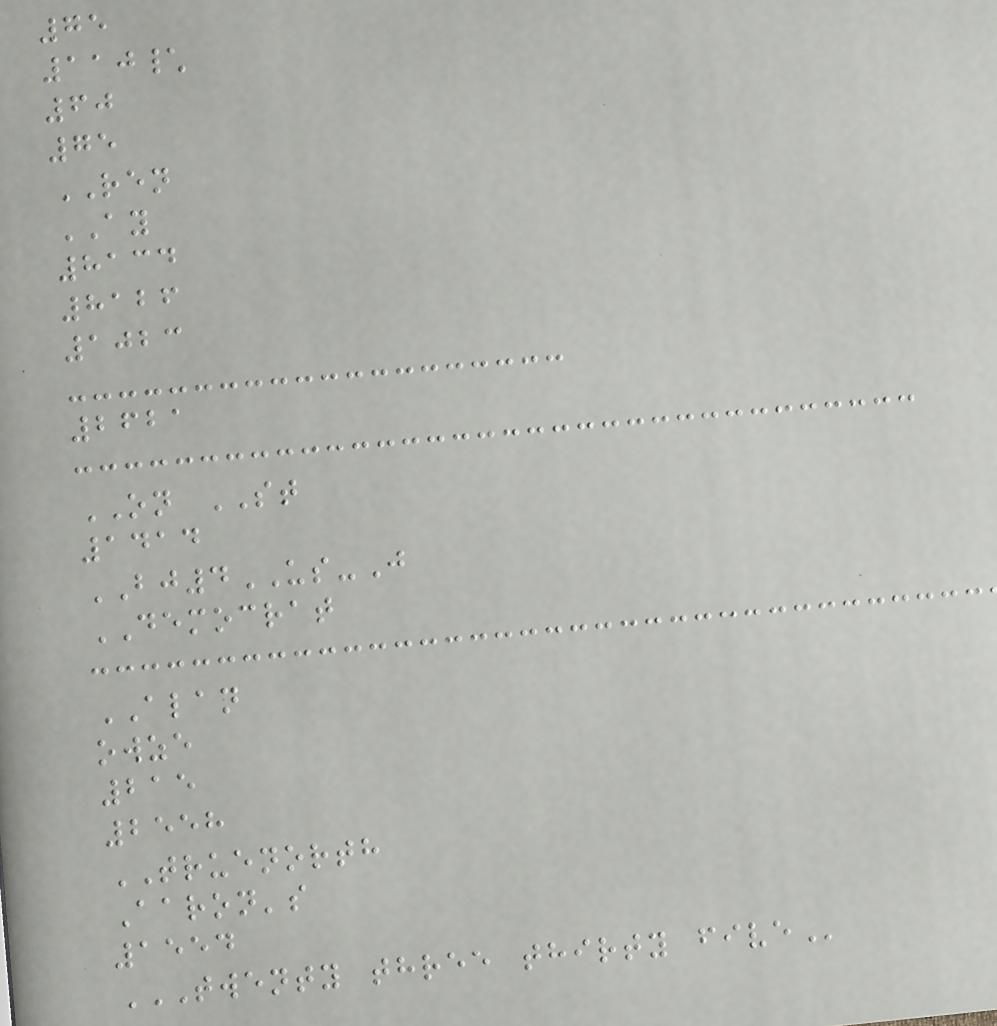75
110\
60
75
REN
AY
8134
8126
1023
2621
ON ST
1414
BJ4US-J
DEMOCRAT
ALAN
owze
215
2558
TRUENORTH
Aaron's
1554
TWENTY THREE THIRTY FIVE
